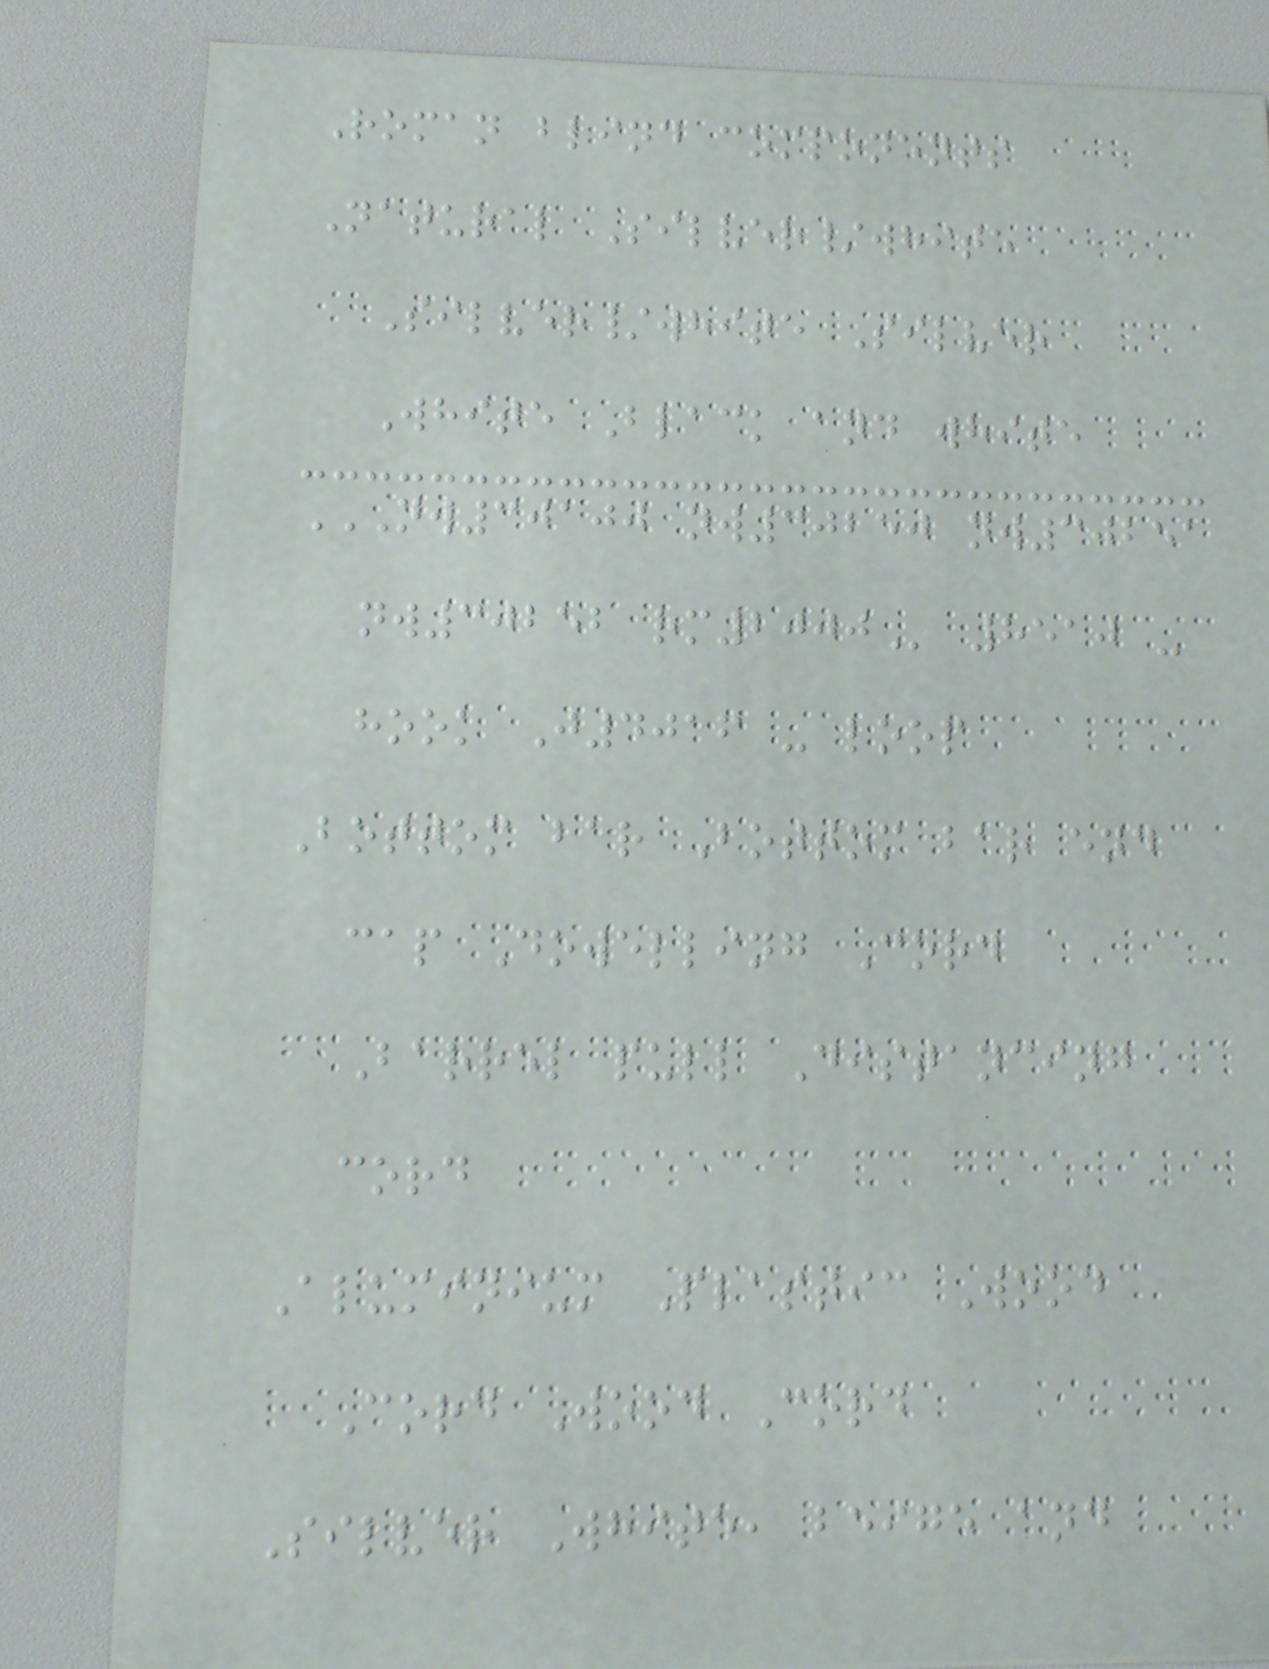Roman blind components
Natural Silver/white
Silver/white Silver
White Black and white
NW30100 NW30250 NW30251
NW30252 RM2000 8510 -
hook J4016 - loop
Bottom bar Bottom bar end
cap Dowelling Cord
Barrel pull Distancing
cord
Aluminium Plastic Wood
Cord Wood Cord
Silver White, beige and
